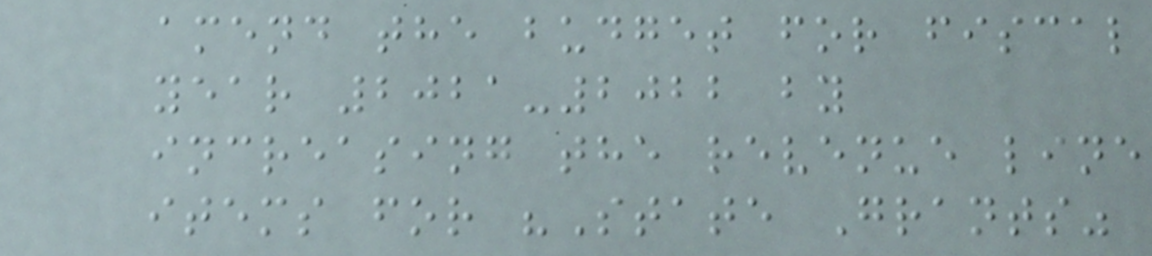amend the budget for fiscal
year 2021-2022 by
increasing the revenue line
items for "State Grants"
